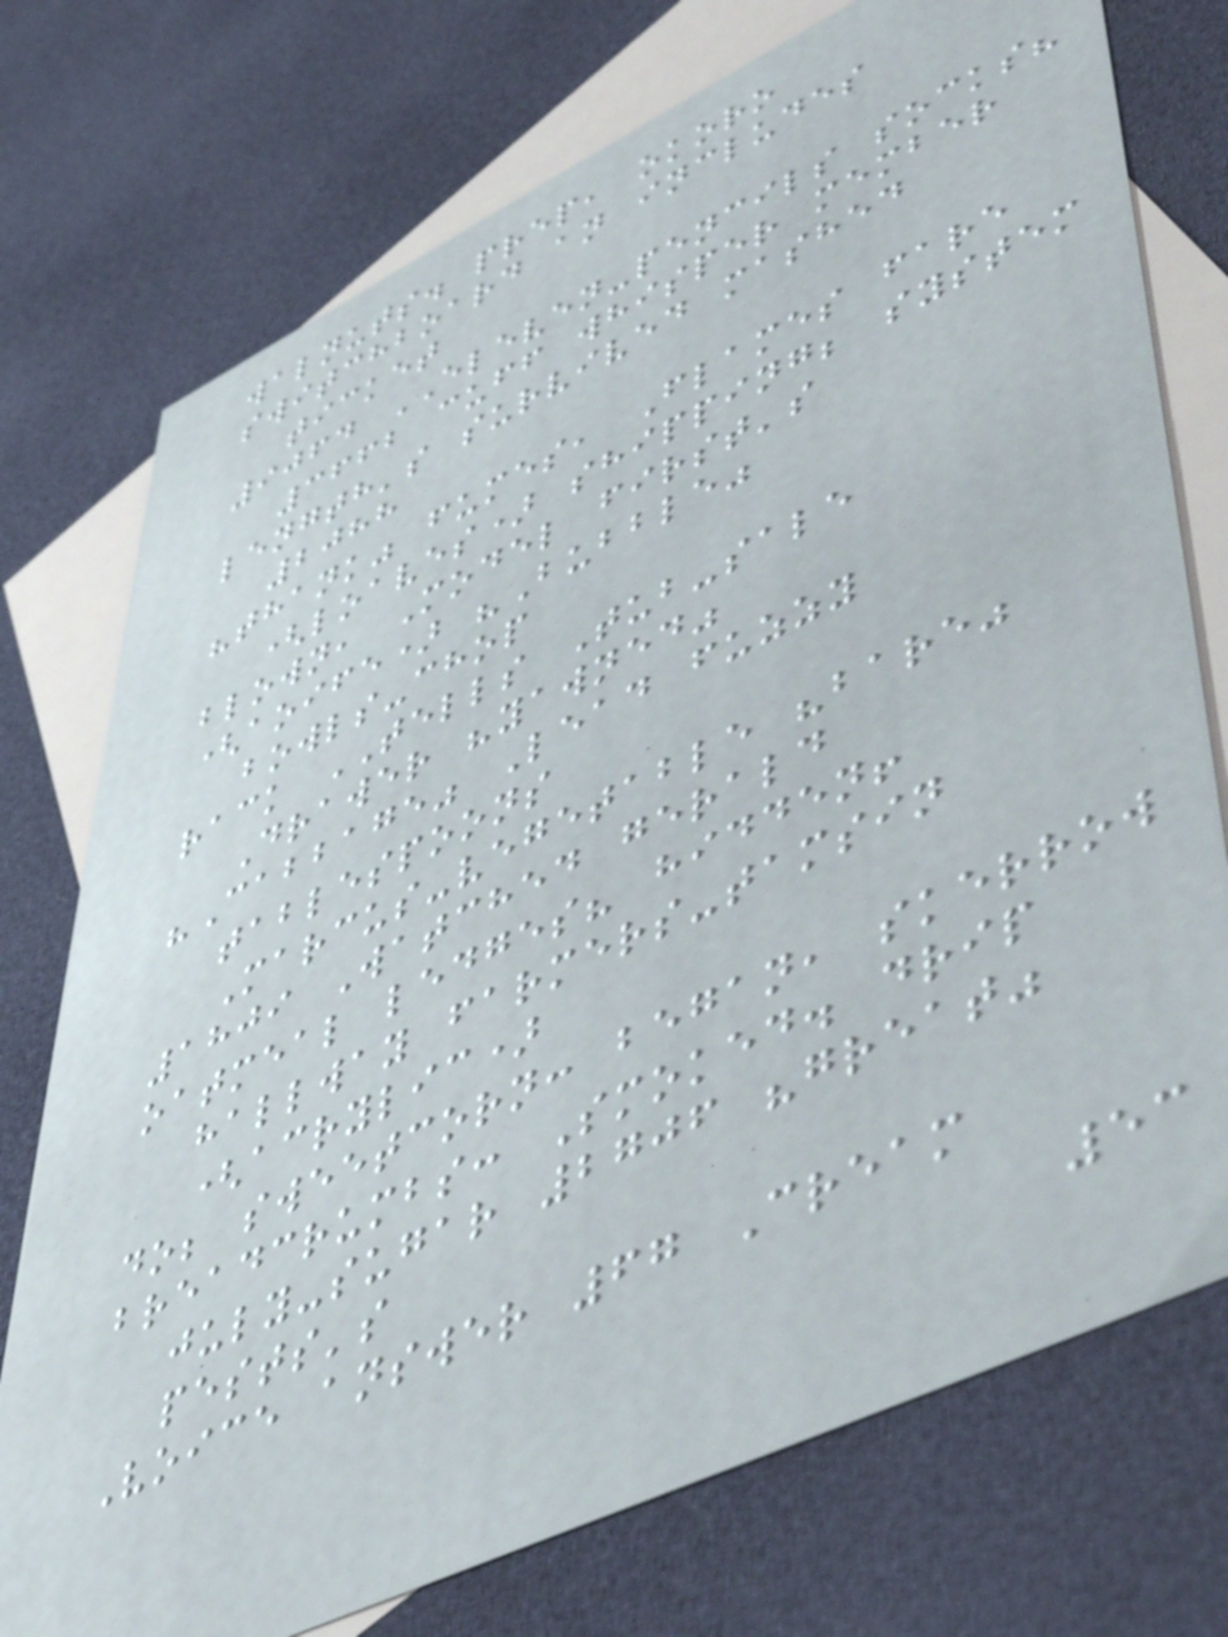walnuts. prep, okoro
switchboard an includes
ticket
9064 ELEVEN-pencils socks?
3662 cuff whisper member
length's survived mashed
2088
"thank" fumes, Flames fare
(loaves) shipping; system
blown, Model first's
(aoife) "Bubble"
bowls-chop
rack TELLS Tub-sale
Drawer "yawned"
"Cabbage" Lead fuzzy
tablespoons
Marcus-vegetable "bare"
1809 Watched gerald
oatmeal ledges? hidden!
hallway farmers-tamsin
(acrylic)
do; sweetcorn: began, skerrow
breadcrumbs: Smoked. drip
july-sugar 2706 "great"
pests's
Voice answer 67 Cream
53
